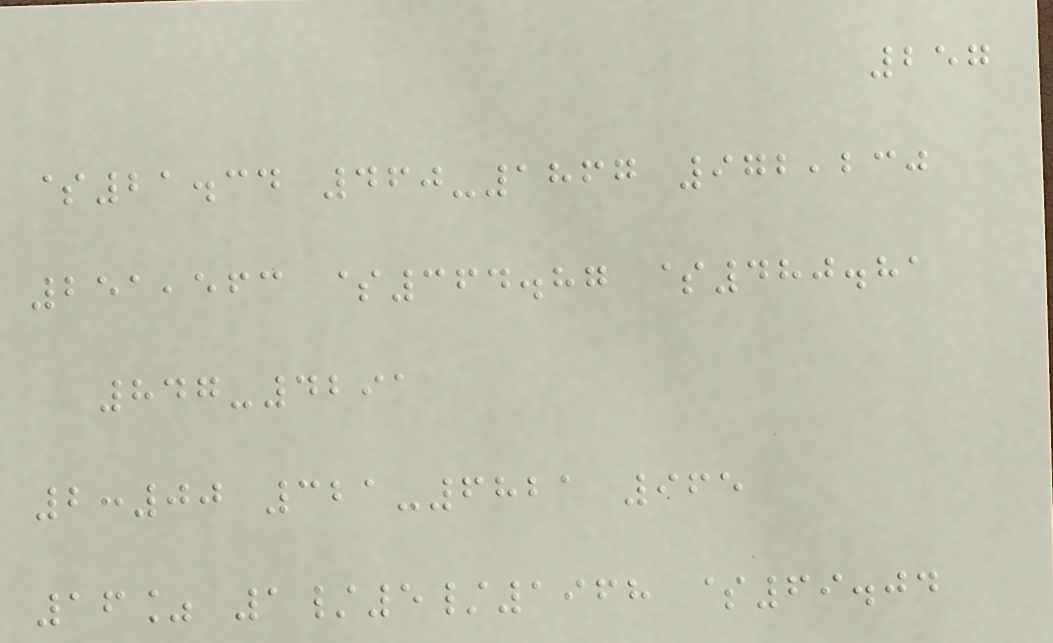257
$21.34 460-1867 972,230
251,563 $364.87 $480.81
847-4291
2:00 321-6821 965
16% 1/5/1968 $69.04
